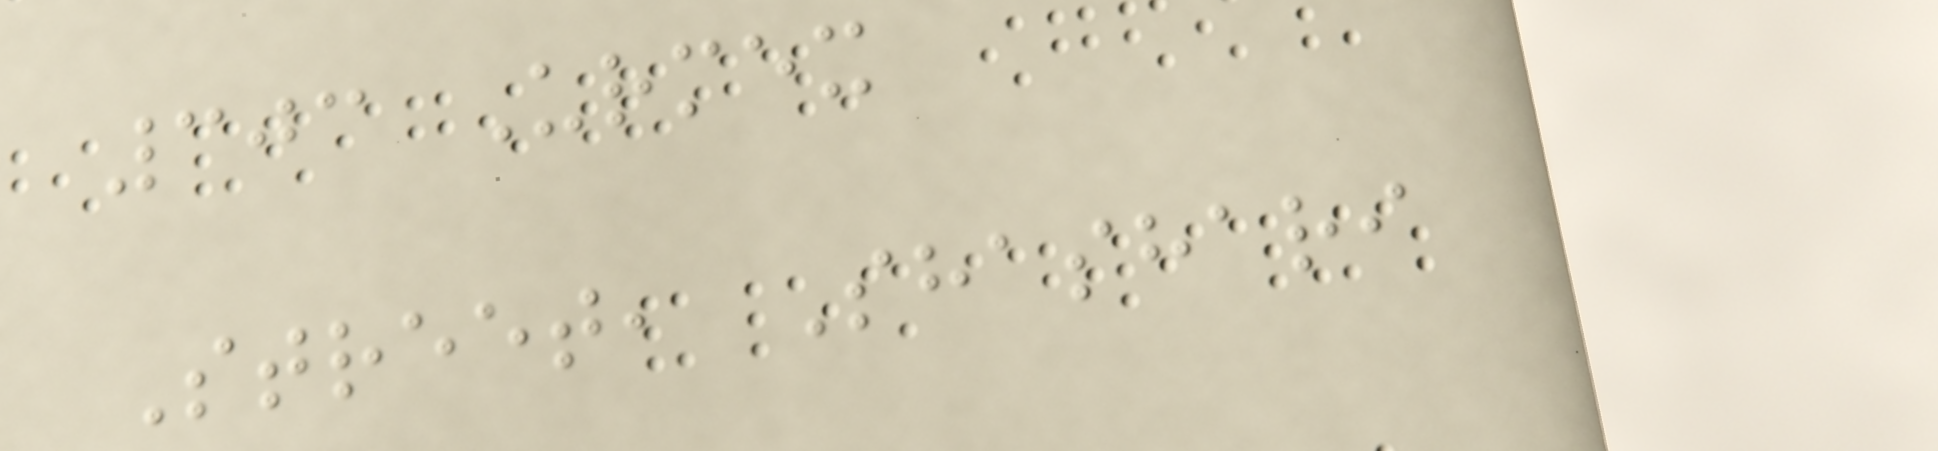303 Urmex
Street, Shashari
